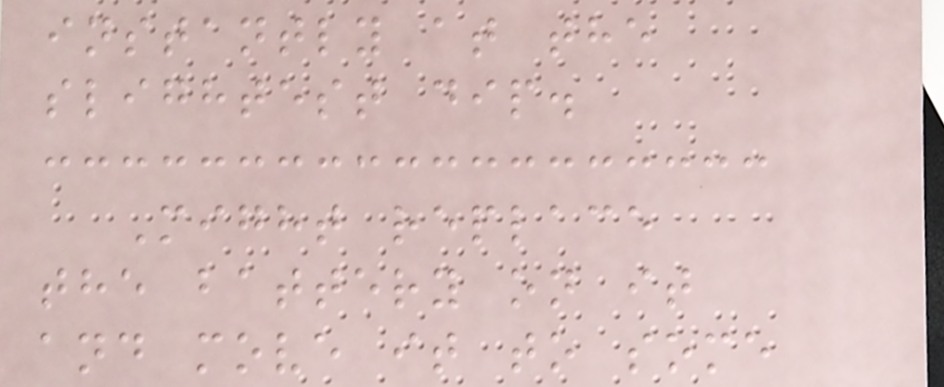instantly at the
slightest dip.
Might replace
the battery on it
and move it to some
